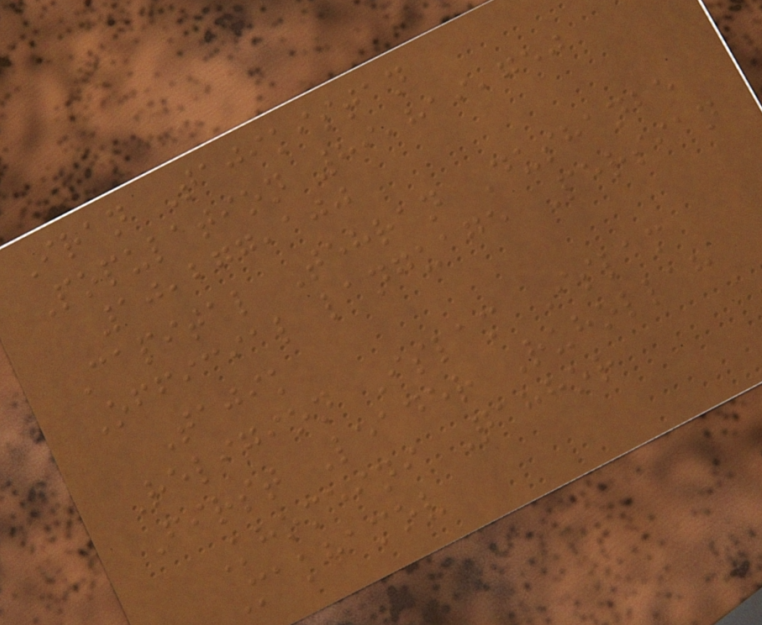Iran Tajikistan
Population 89,819,750
10,277,100
Capital Tehran Dushanbe
Official language Persian
Tajik
Religion Islam Islam
First Leader Ruhollah
Khomeini Qahhor
Makhamov
